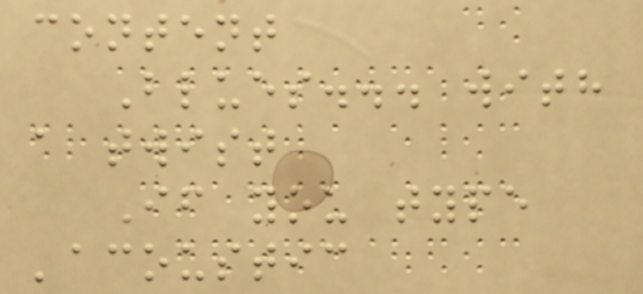content
Blues... with
a twist
If you type
'acoustic
